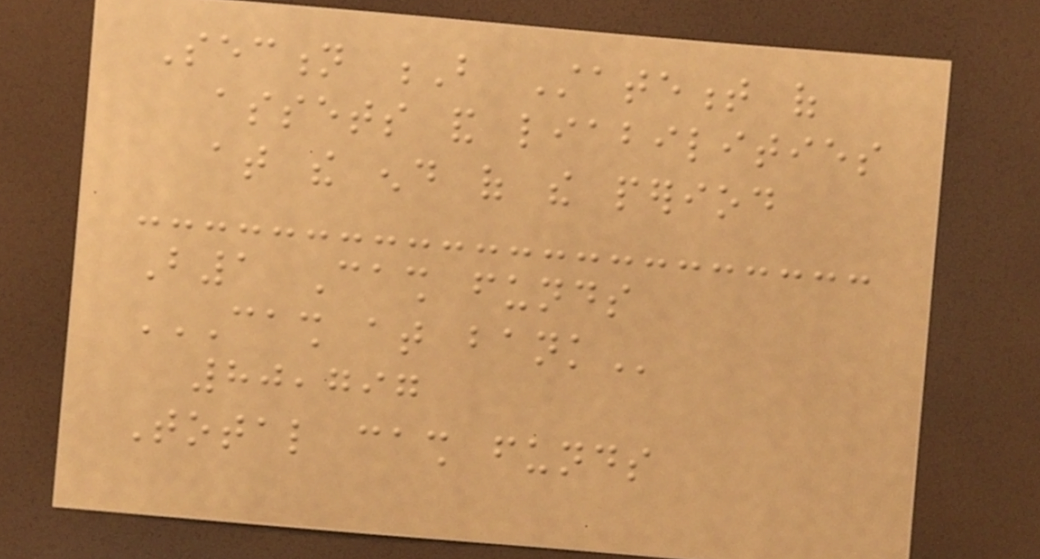Section B Statement of
assets and liabilities
at the end of the period
B1 Cash funds
CASH AT BANK
80,797
Total cash funds
